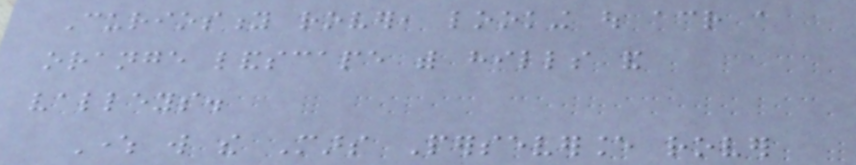Curiosity rover, looking out across a
orange landscape with hills and
valleys.
Where will the Mars Perseverance rover
